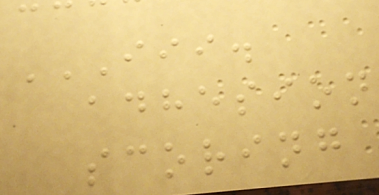III.
ADHESION
SCORING
